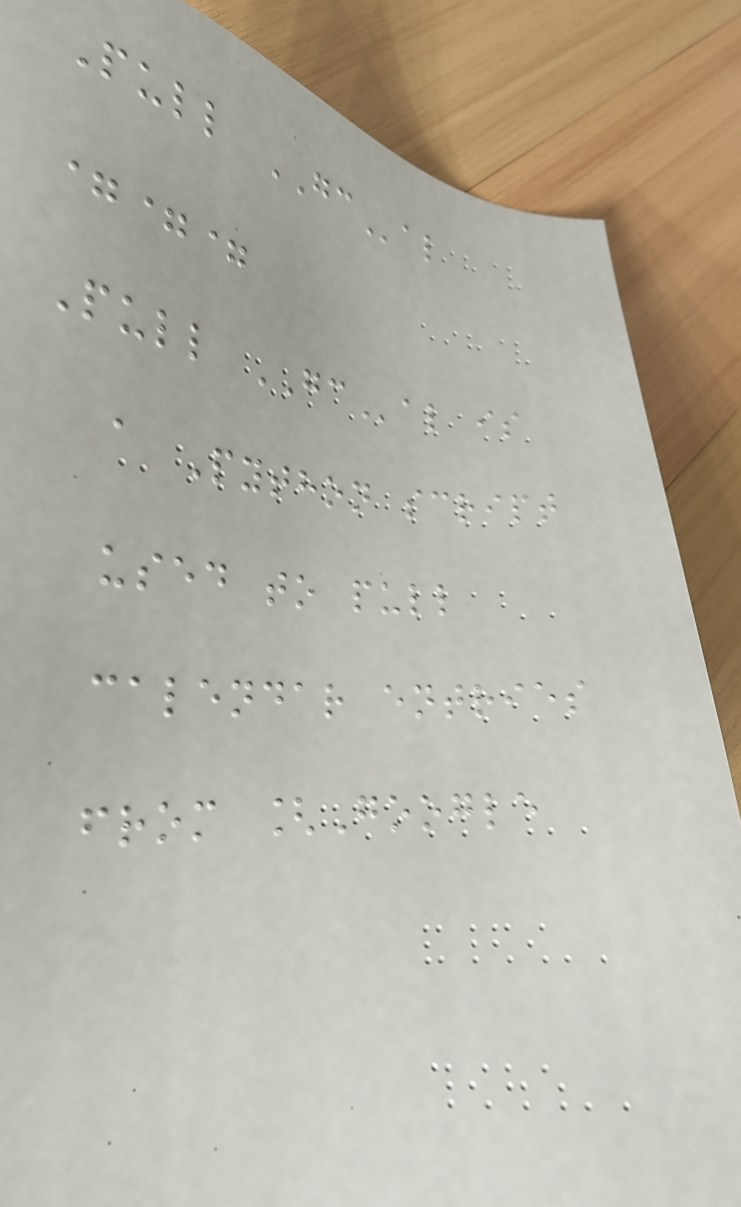Pull GCal
===
Pull GCal is
a Python script
used to pull
calendar entries
from [Google
